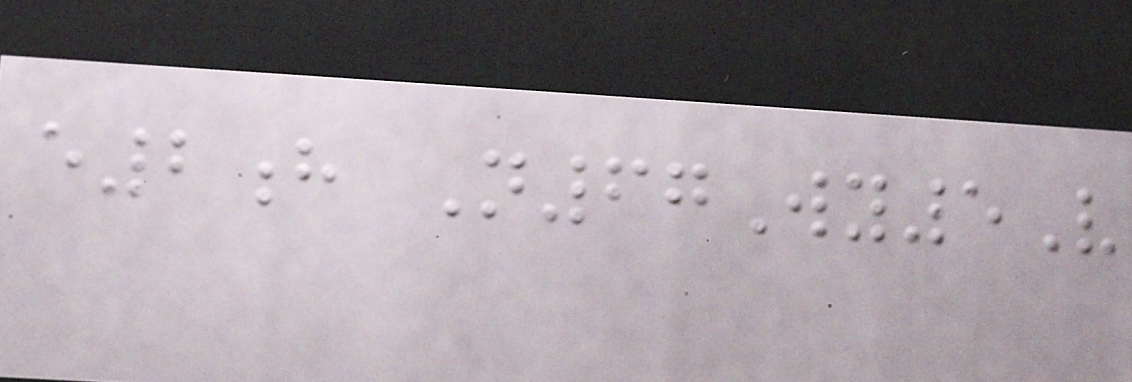e2h N67Wy5V
